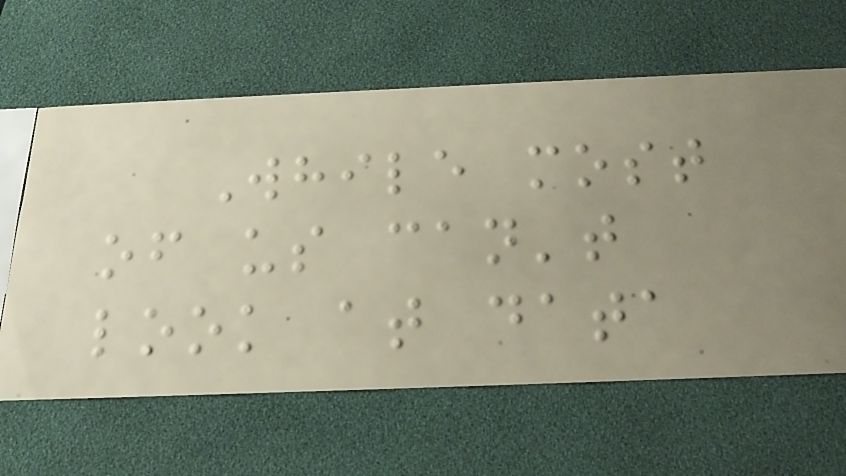While most
of us can't
look at data
